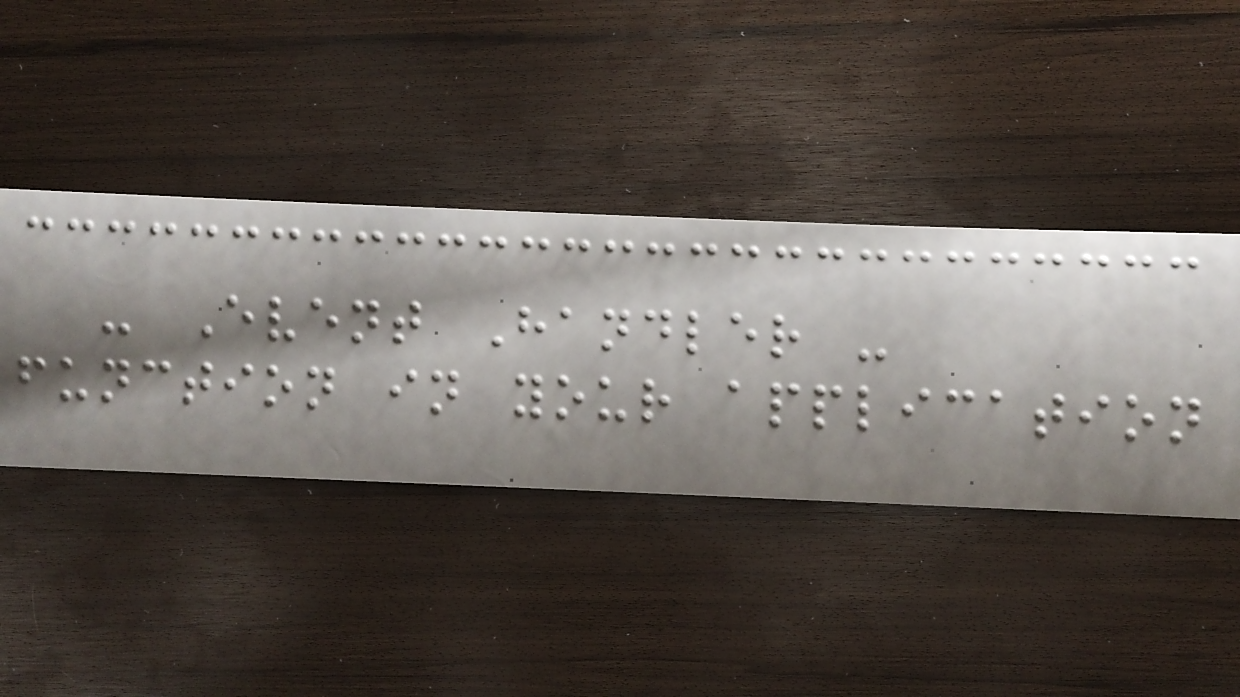- Event Handler -
function in your application
